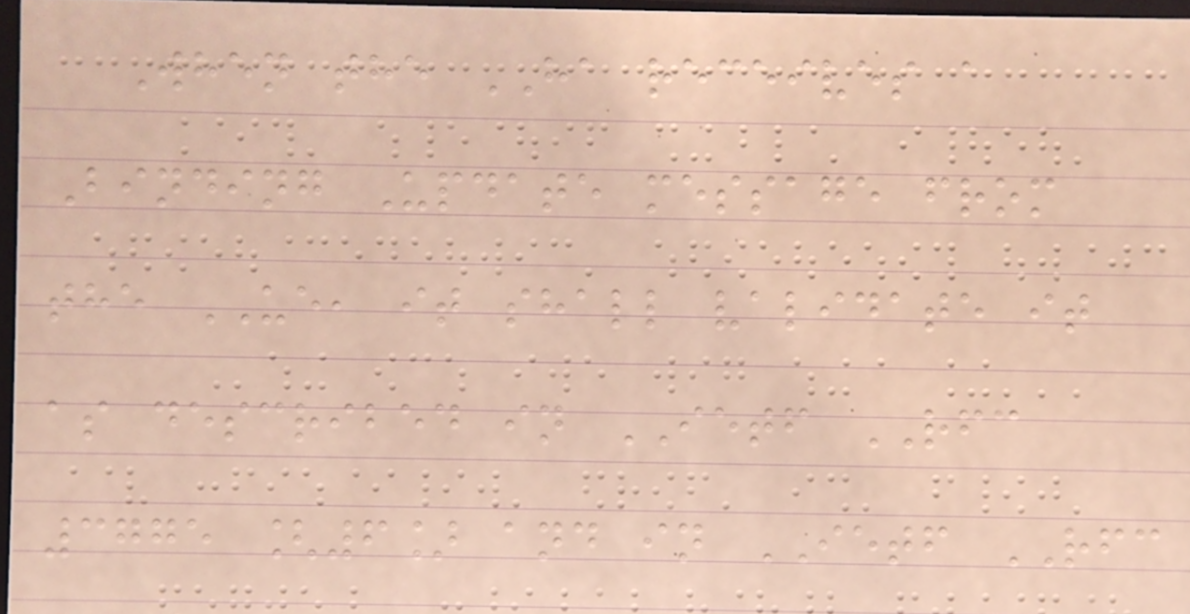When the HA receives a
Binding Update message from
the UE, it shall validate it
as described in IETF RFC
3775 [6] and in IETF RFC
